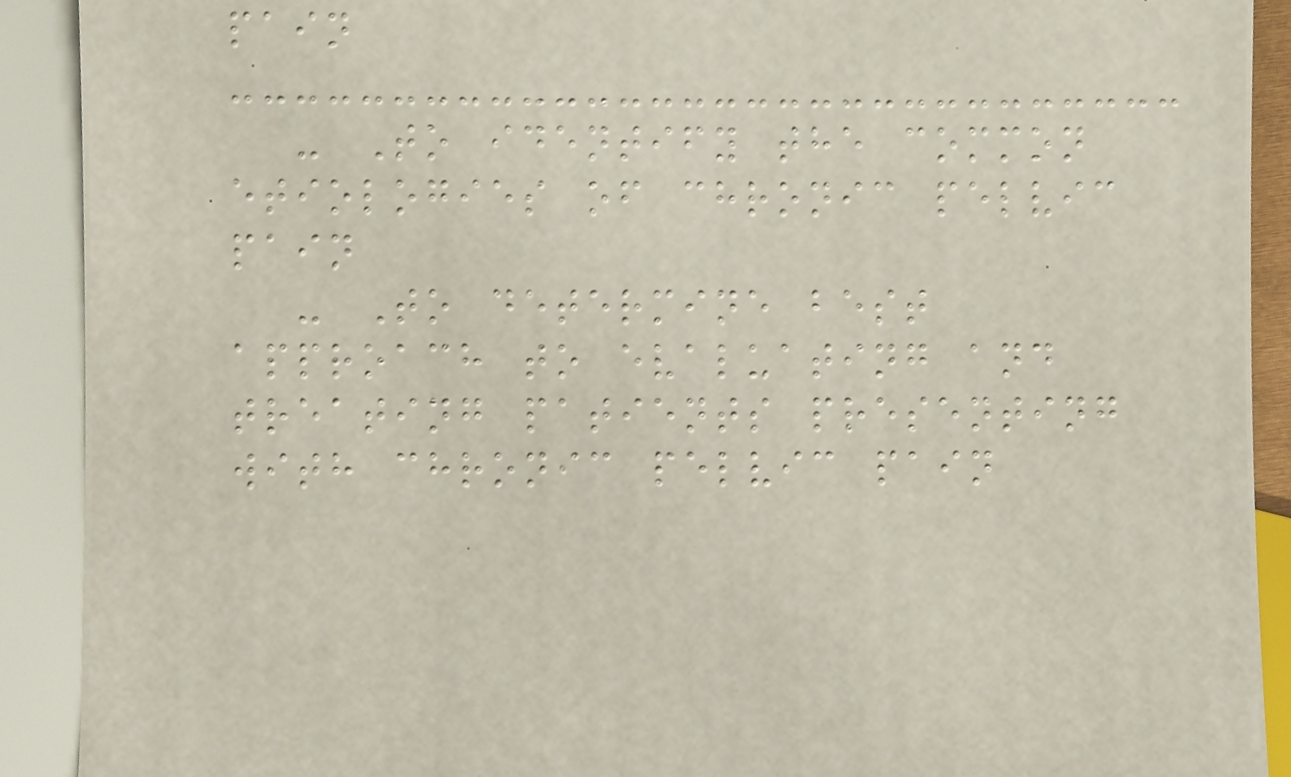pain
- To identify the common
etiologies of chronic pelvic
pain
- To determine best
approach to evaluating and
treating patients presenting
with chronic pelvic pain
